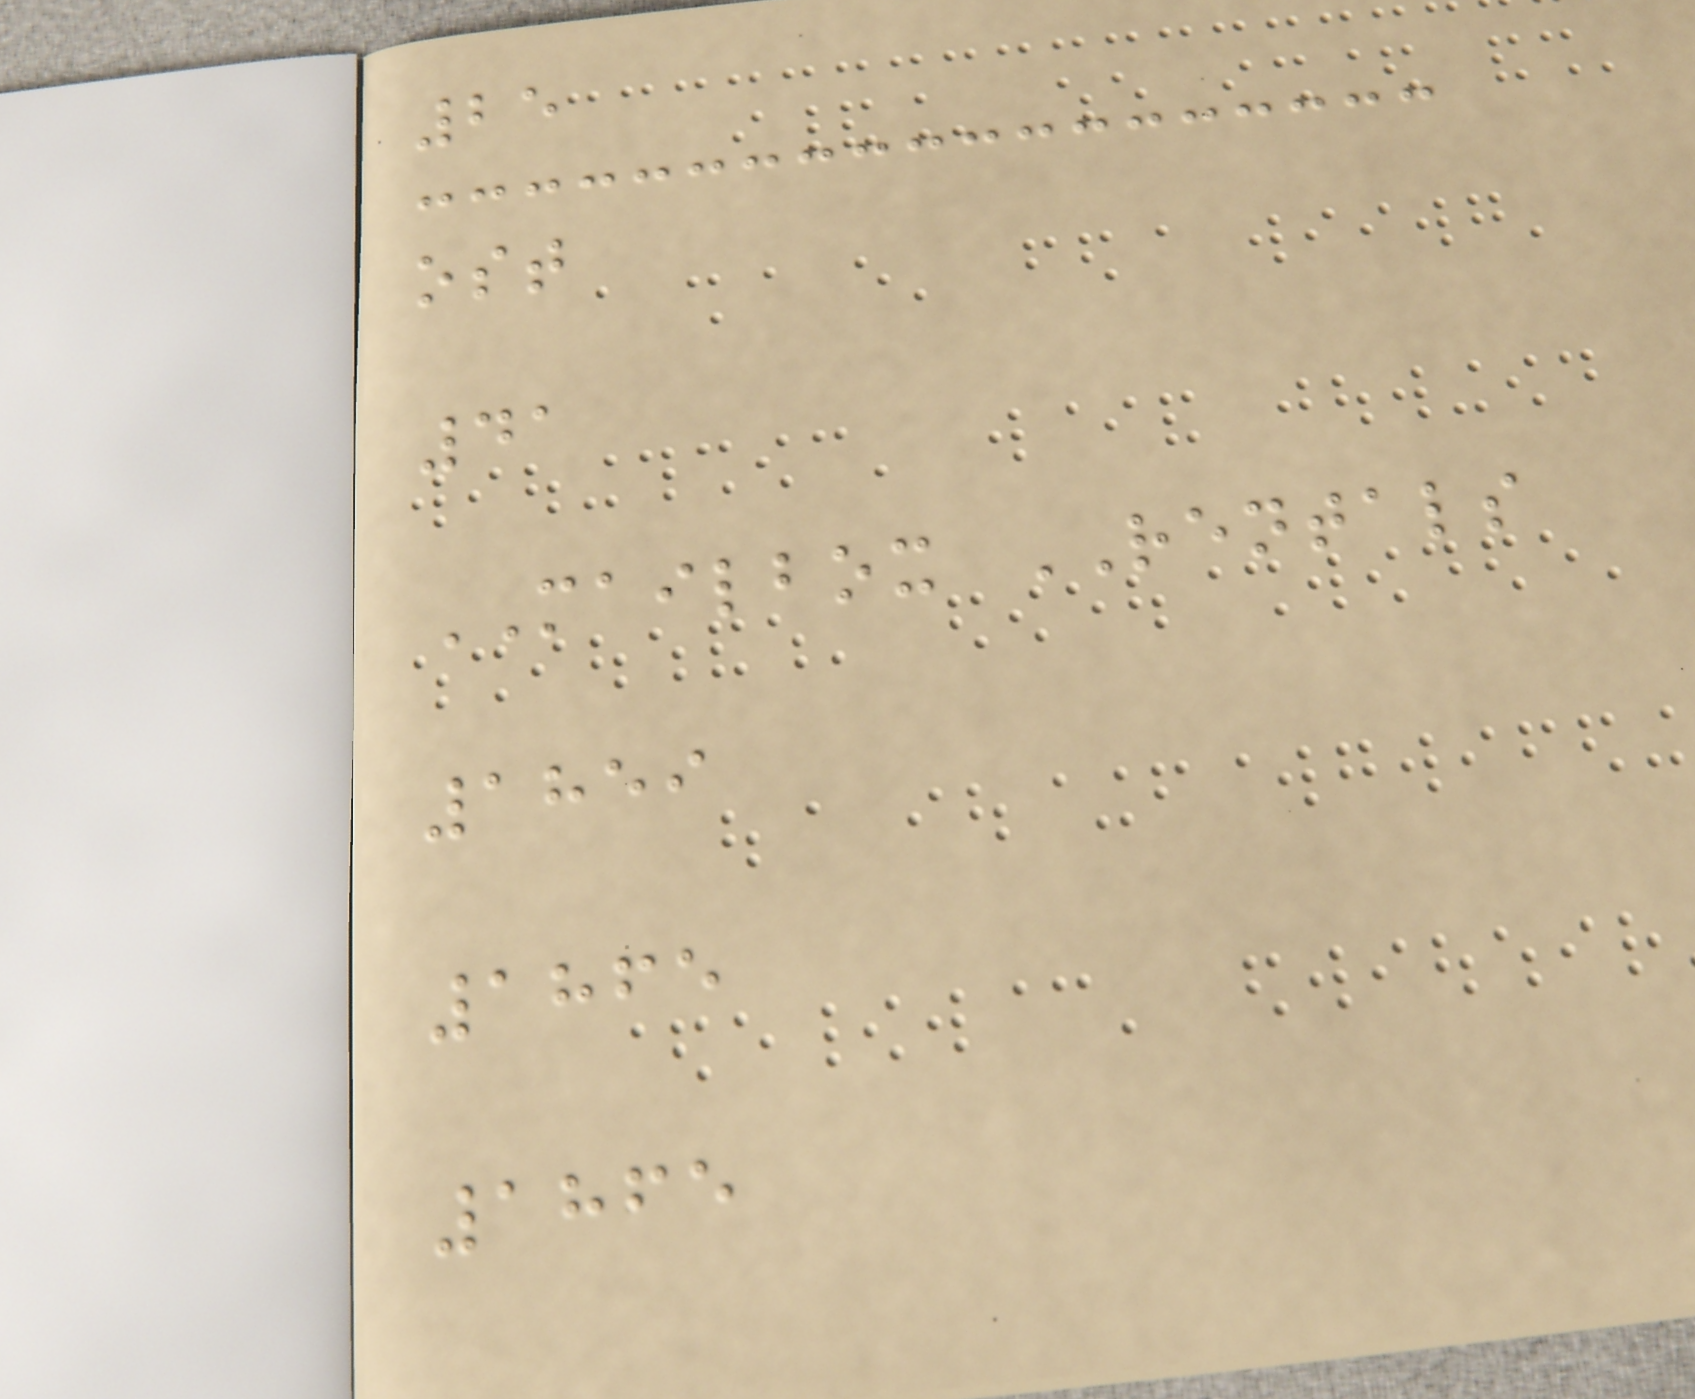25
ost
41
MAILBOX RENTALS
1859
1865
1865
